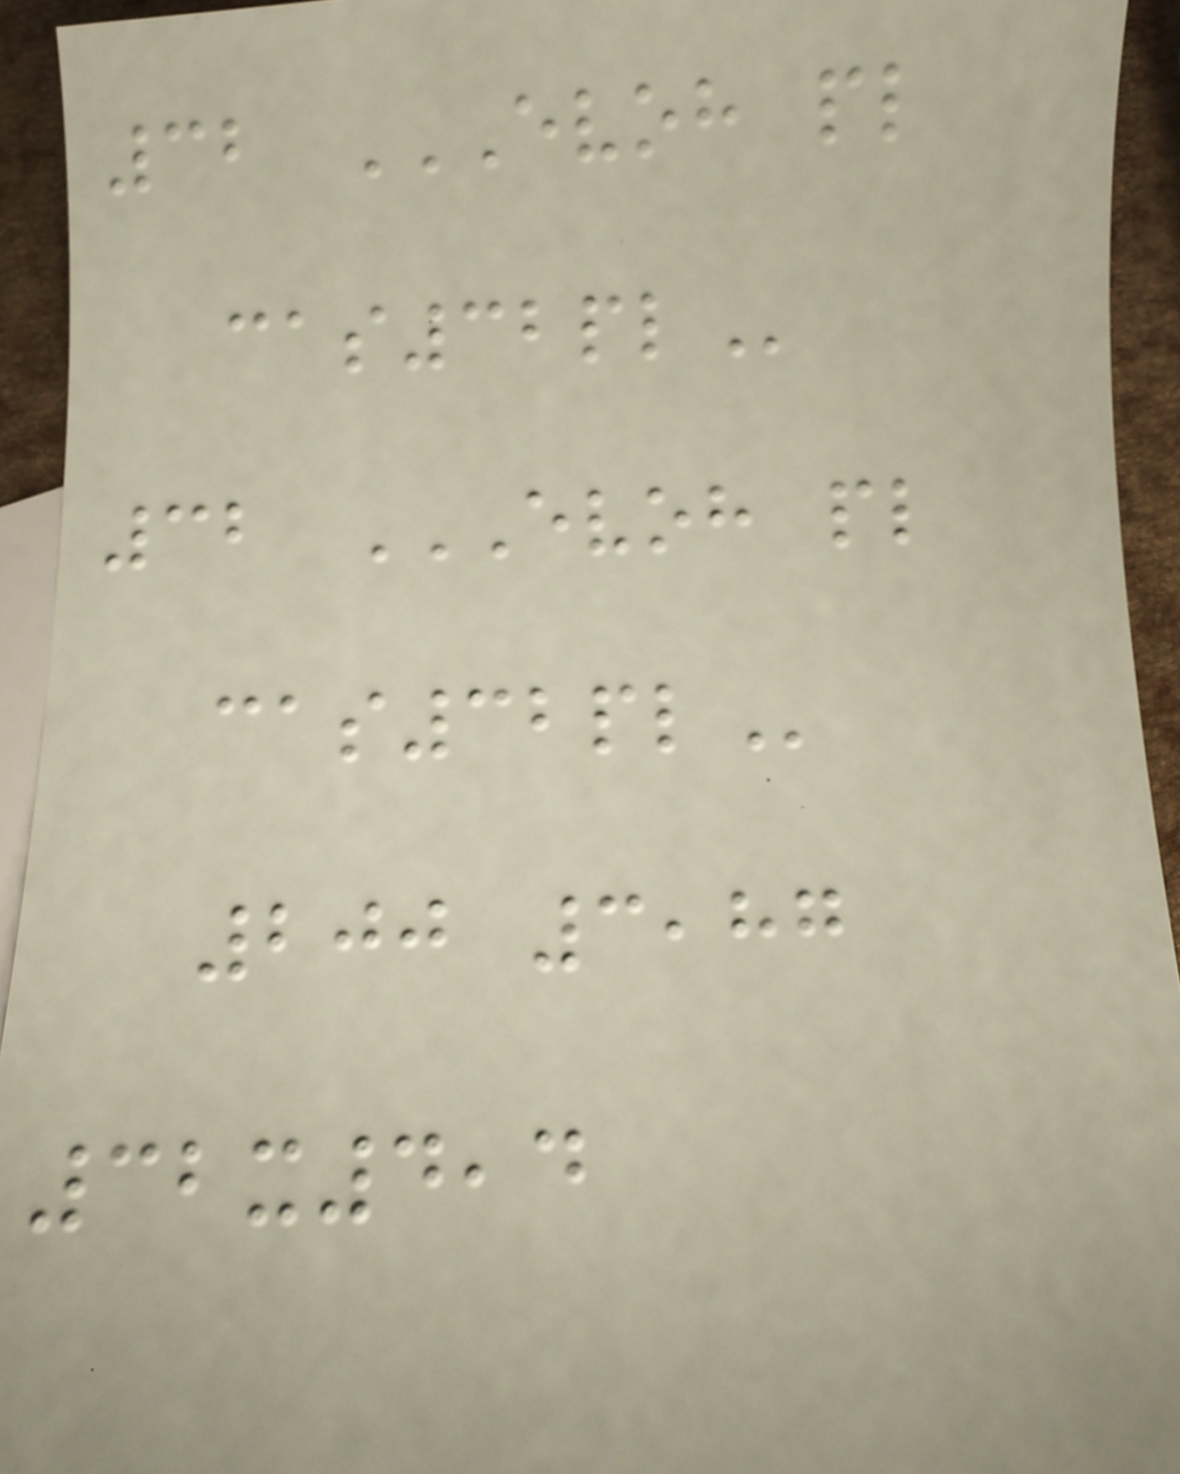32 EVOH PL
CAS32PL
32 EVOH PL
CAS32PL
200 3,87
32x4,4
